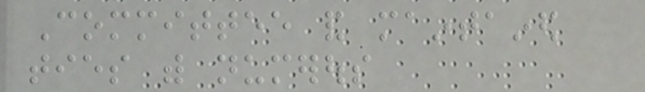Committee and maintained
ties with numerous
